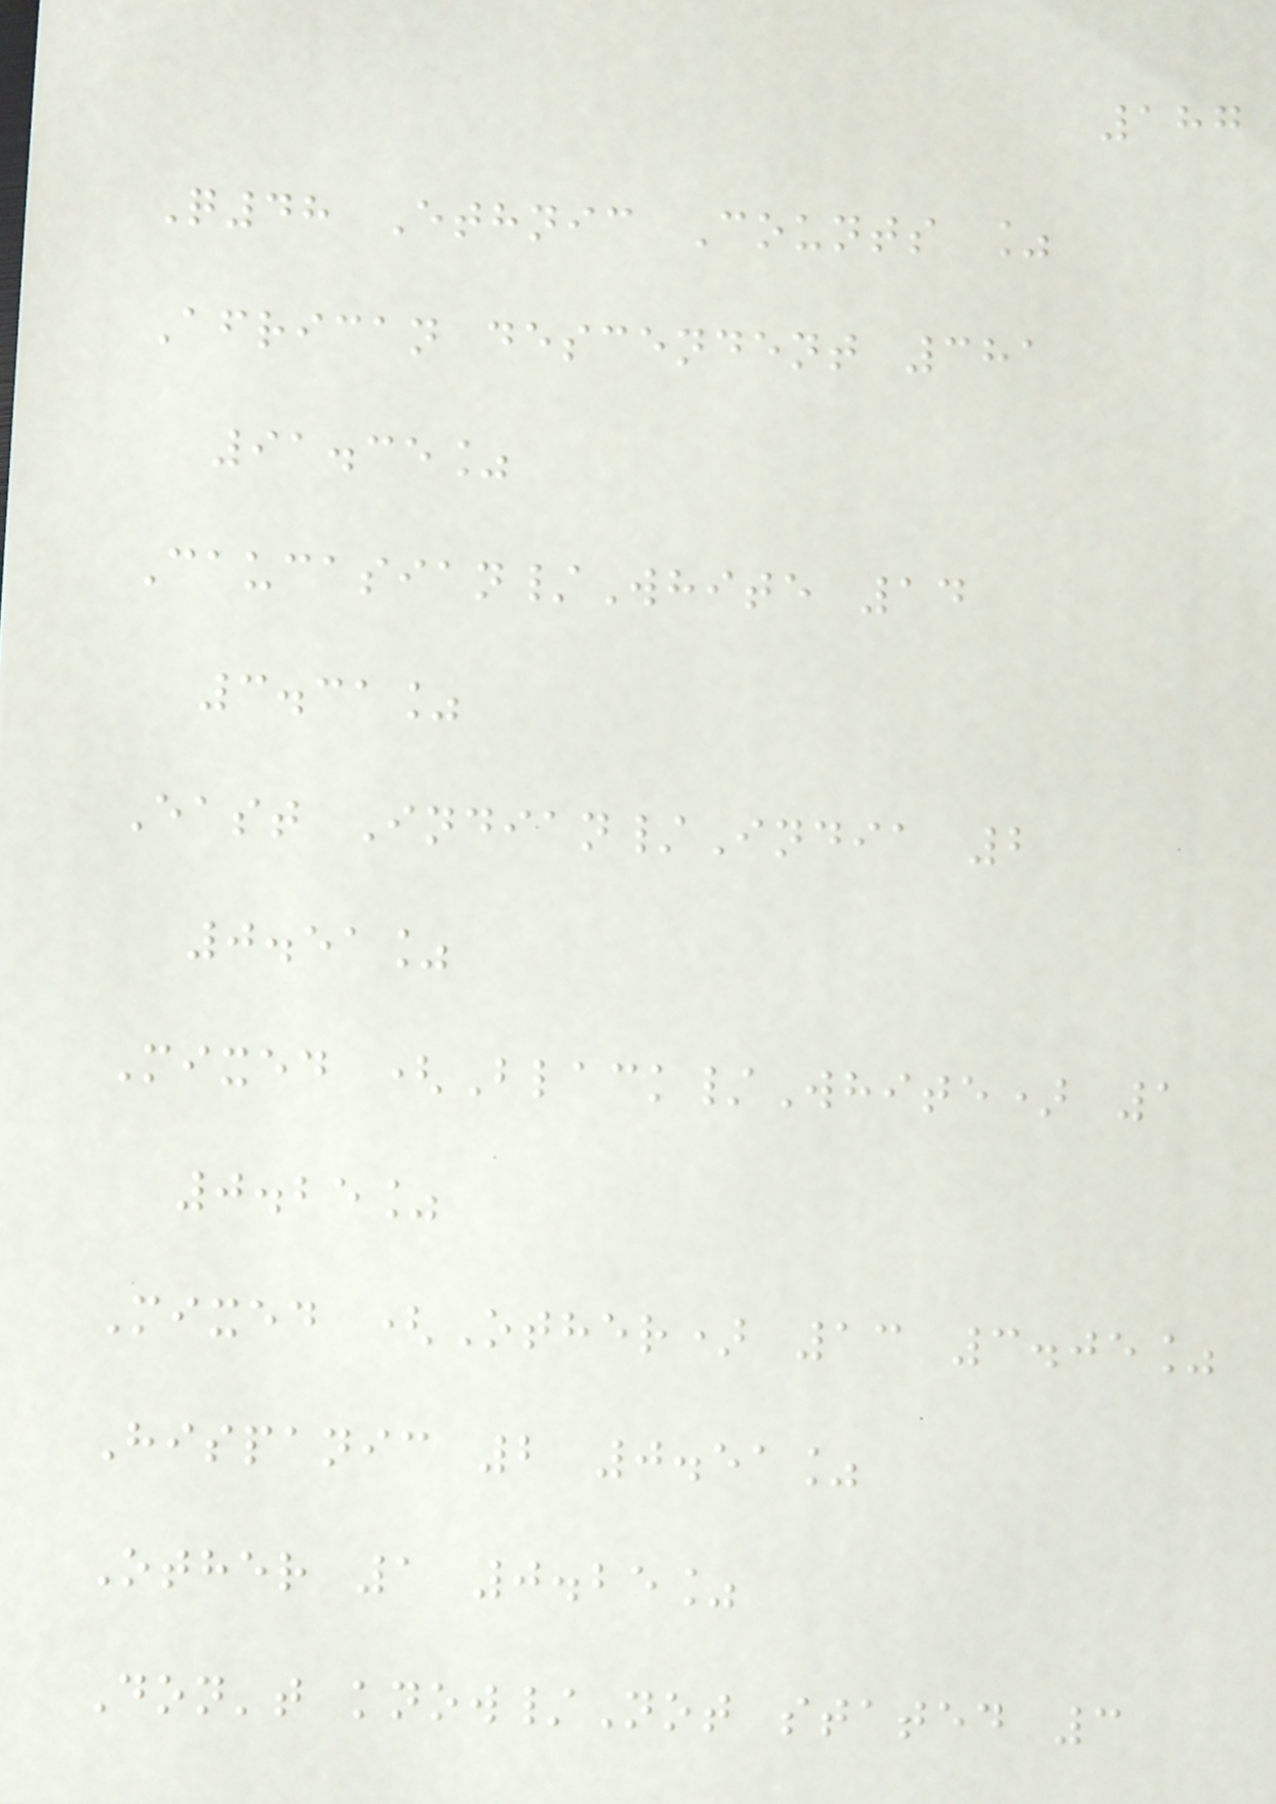187
Q48 Ethnic Counts %
African descendent 381
91.35%
Caucasian/White 14
3.31%
East Indian/India 2
0.51%
Mixed (Black/White) 1
0.25%
Mixed (Other) 13 3.05%
Hispanic 2 0.51%
Other 1 0.25%
Don't know/Not stated 3
